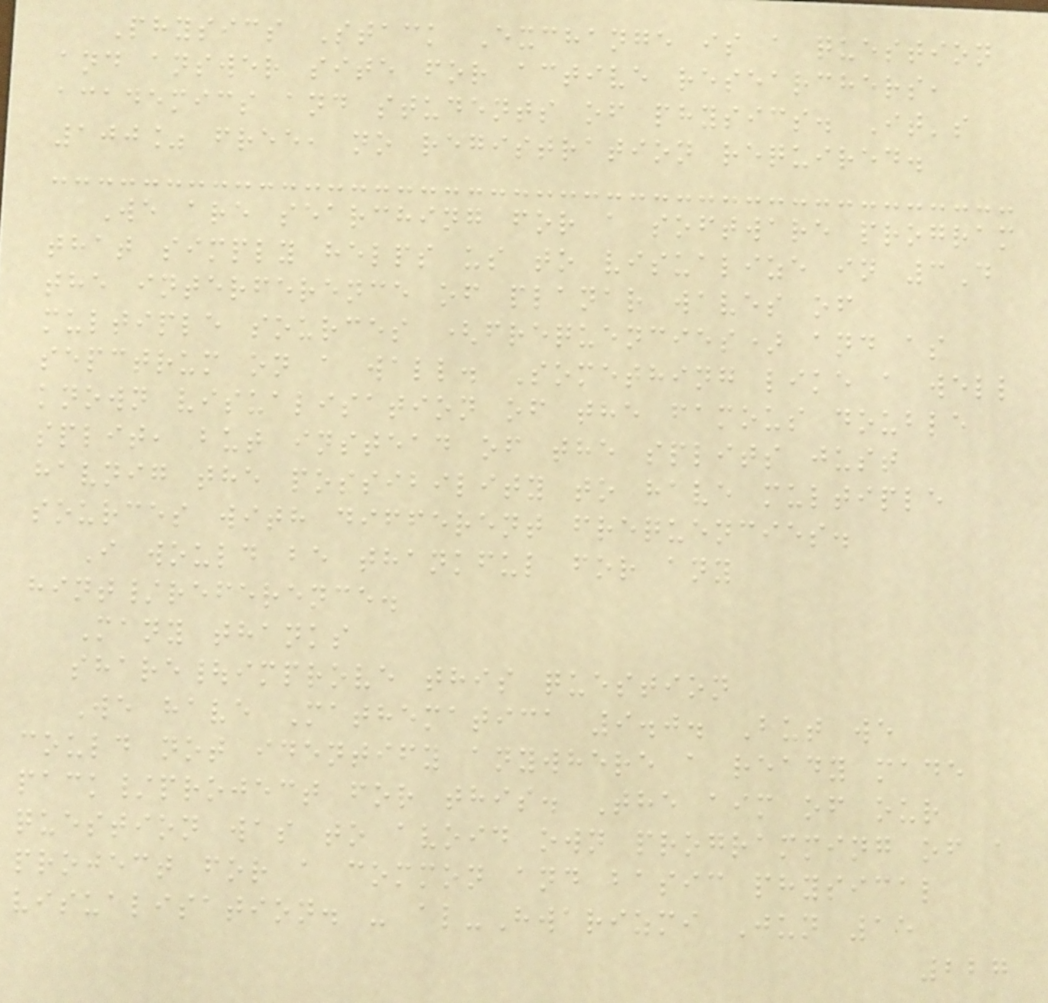Physics Stack Exchange is a question
and answer site for active researchers,
academics and students of physics. It's
100% free, no registration required.
We are searching for a software program
that simply helps us to visualize in 3D
the interference of planar waves of
multiple sources (frequencies) and as
sepctrum on a wall. Something like a well
known visualisation of the famous double
split, but instead of the splits just
havnig the possibility to have multiple
sources with different frequencies.
I would be thankful for any
hint/reference.
Many thanks
share|improve this question
We have Mathematica 9.0. But we
could not identify anywhere a ready made
pack/project for this. The aim of our
question was to avoid own programming of a
project for a common and basic physical
visualisation. - al-Hwarizmi Jun 15
227
